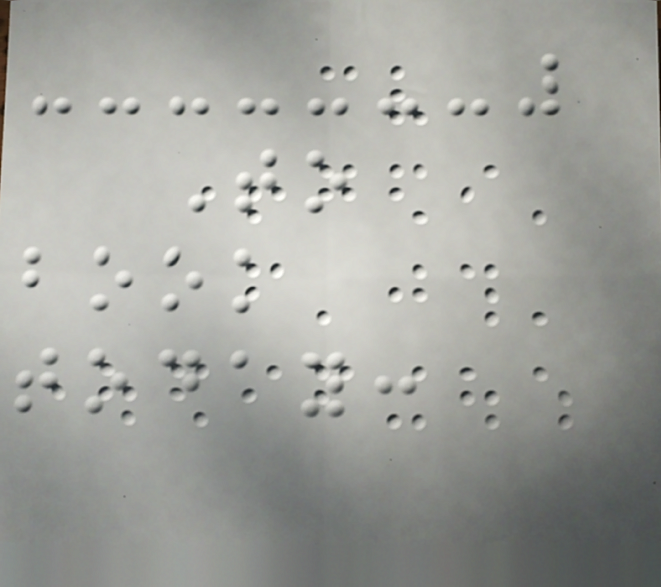To
book
today:
